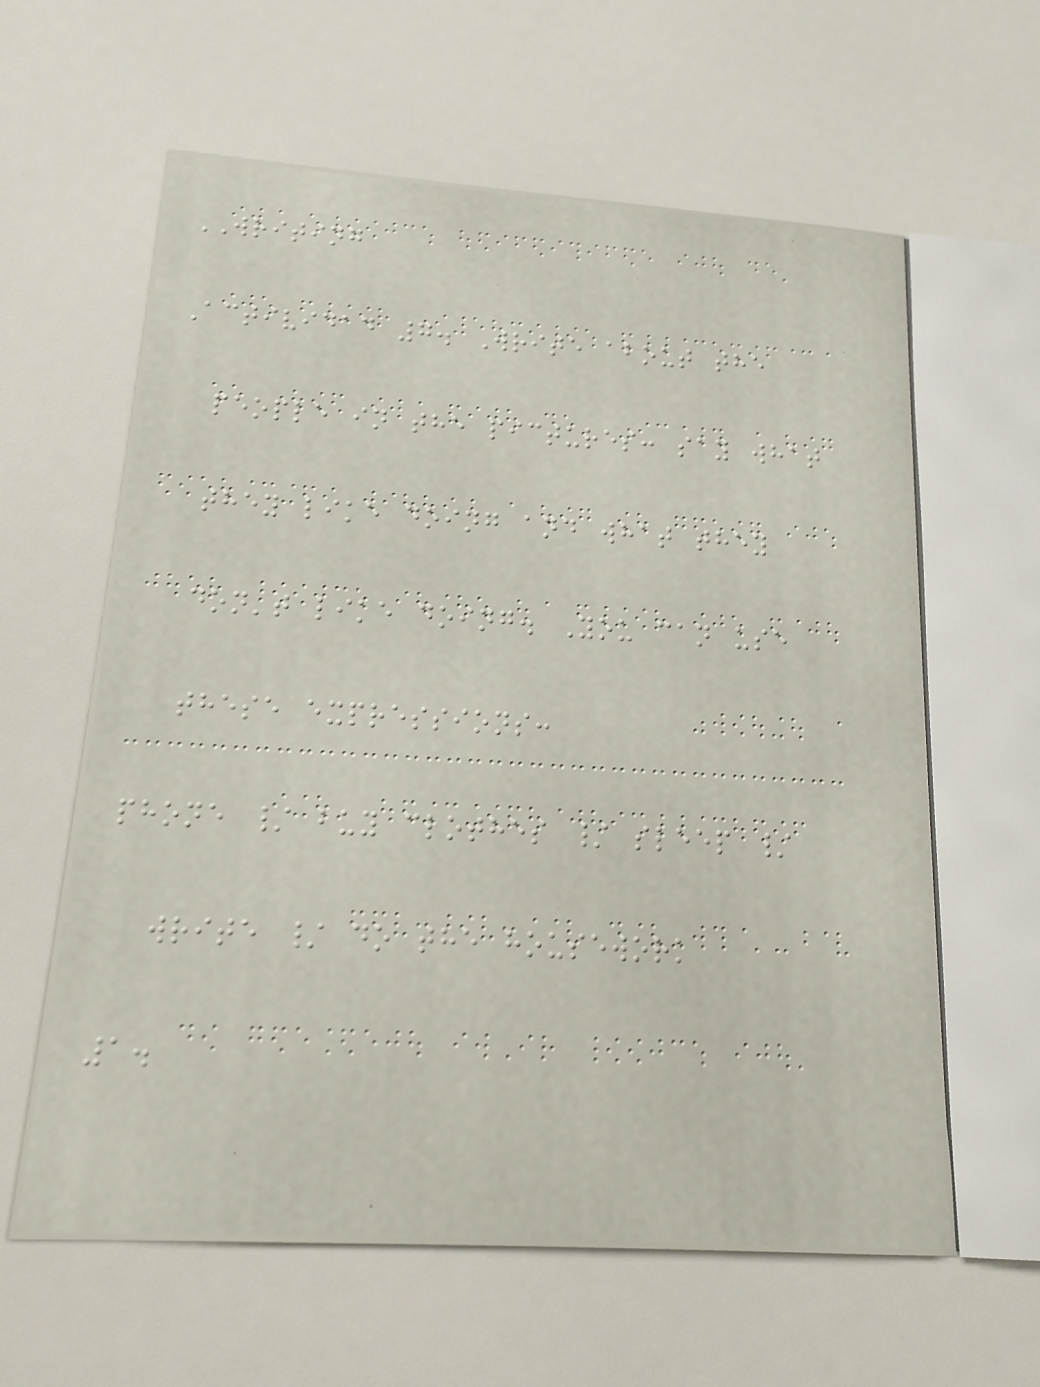WRITING
Actividad 7. Write about the
people in the pictures: say what
they like doing and what they
don't like doing. You can use
these expressions:
phone / buy clothes / sleep /
write / do the housework
1.
